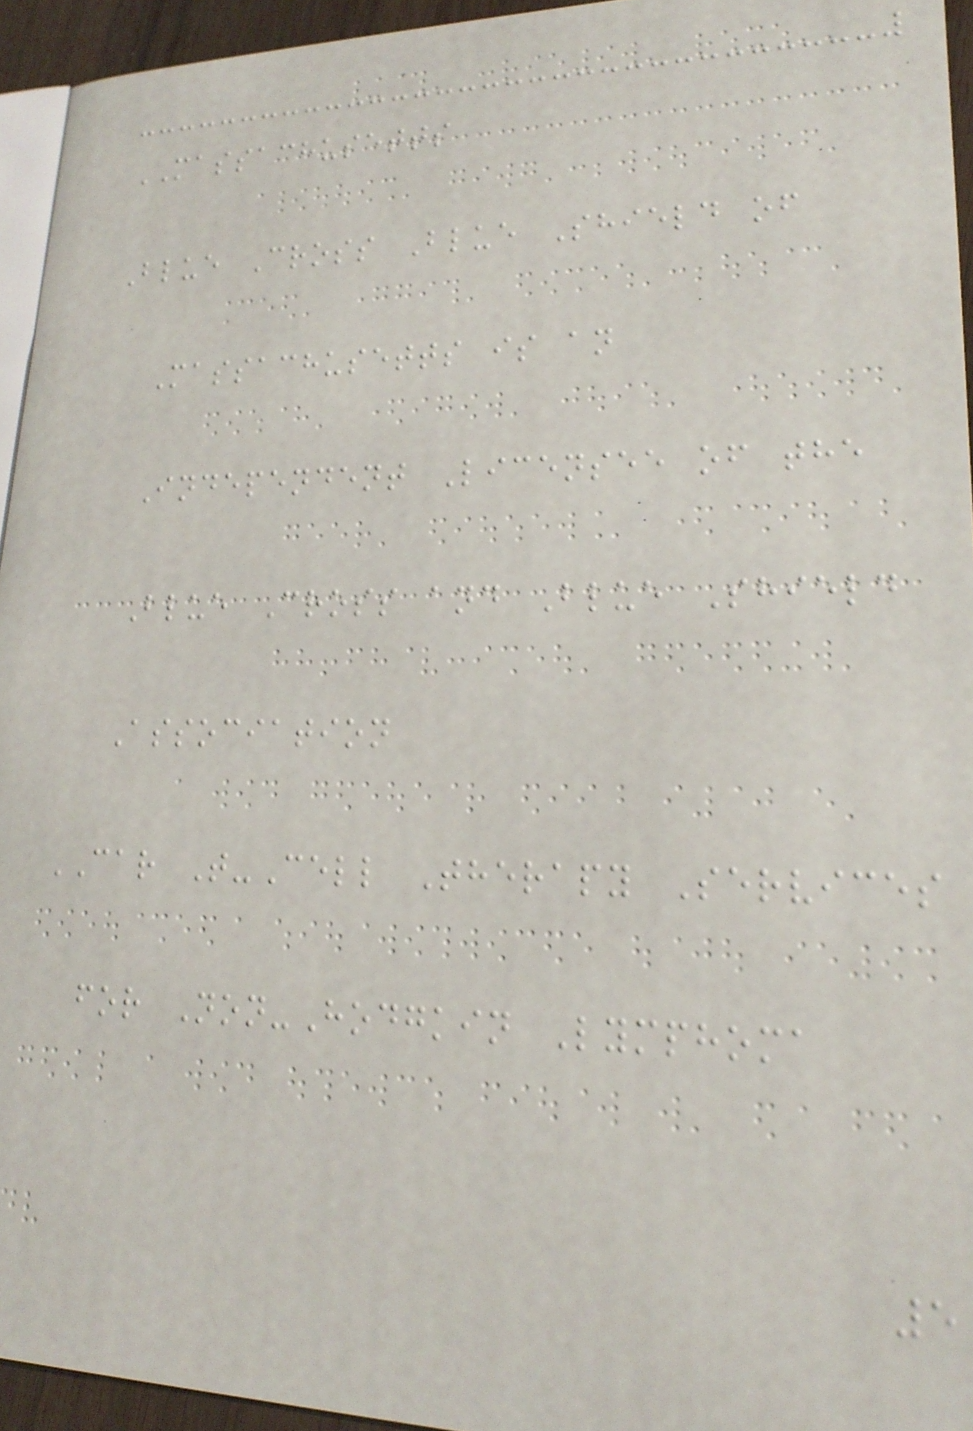MASSACHUSETTS
Blue Cross Blue Shield of
Massachusetts is an
Independent Licensee of the
Blue Cross and Blue Shield
Association
CAR T-Cell Therapy Services
for Non-Hodgkin Lymphoma
5
